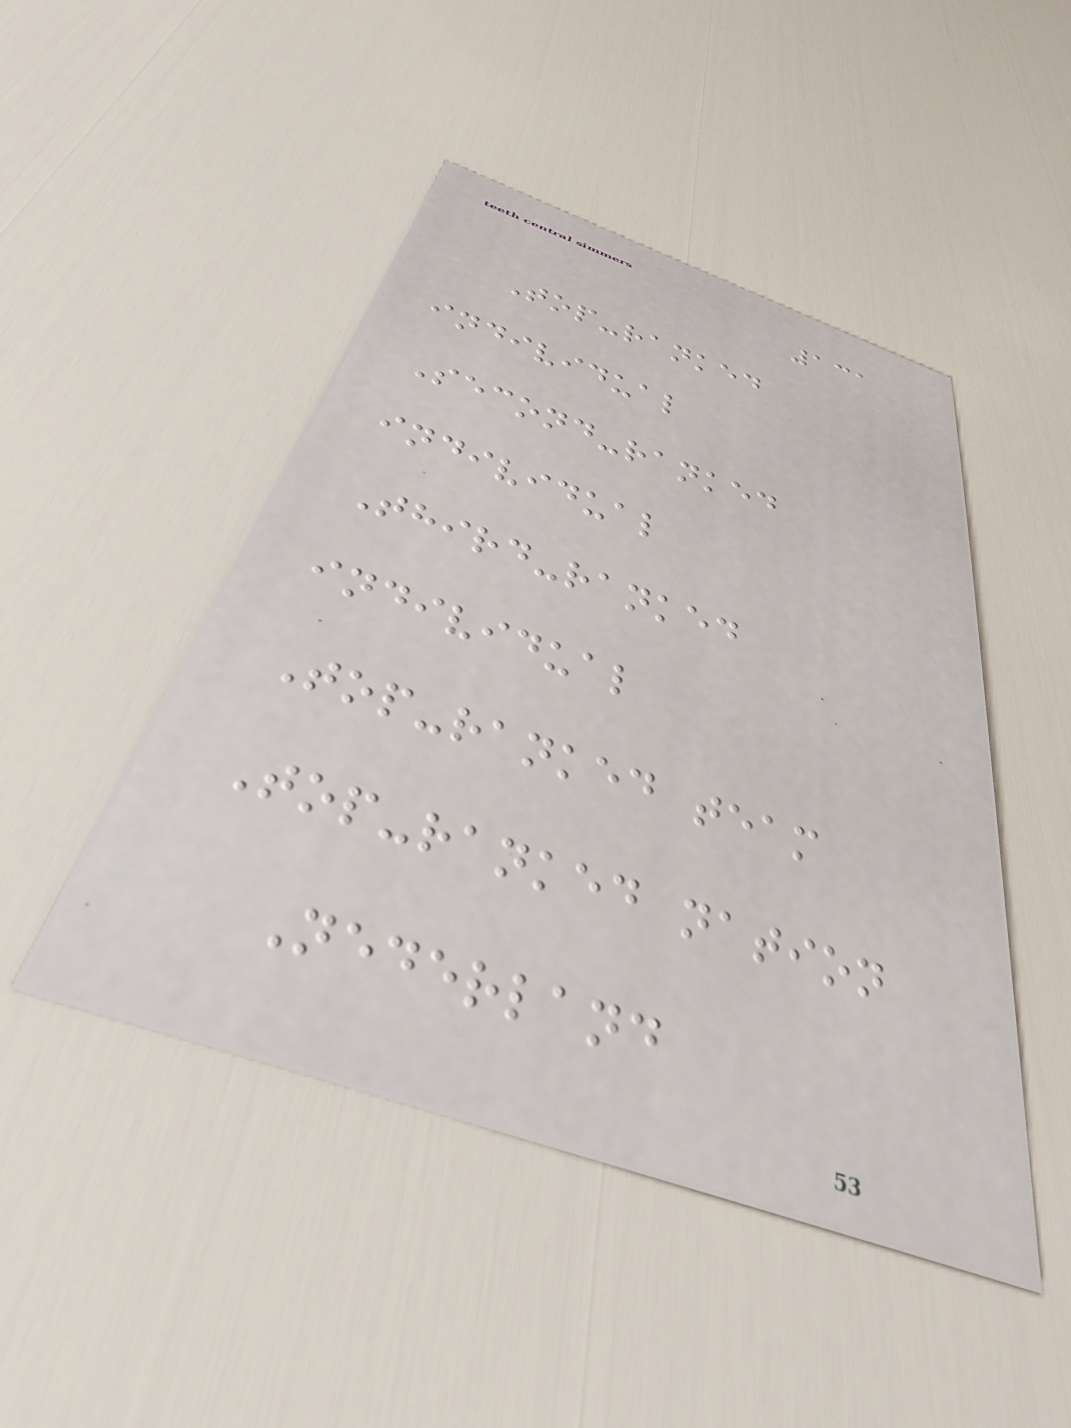131
Top-ranked
individual
Second-ranked
individual
Third-ranked
individual
Top-ranked team
Top-ranked nation
Nederland
